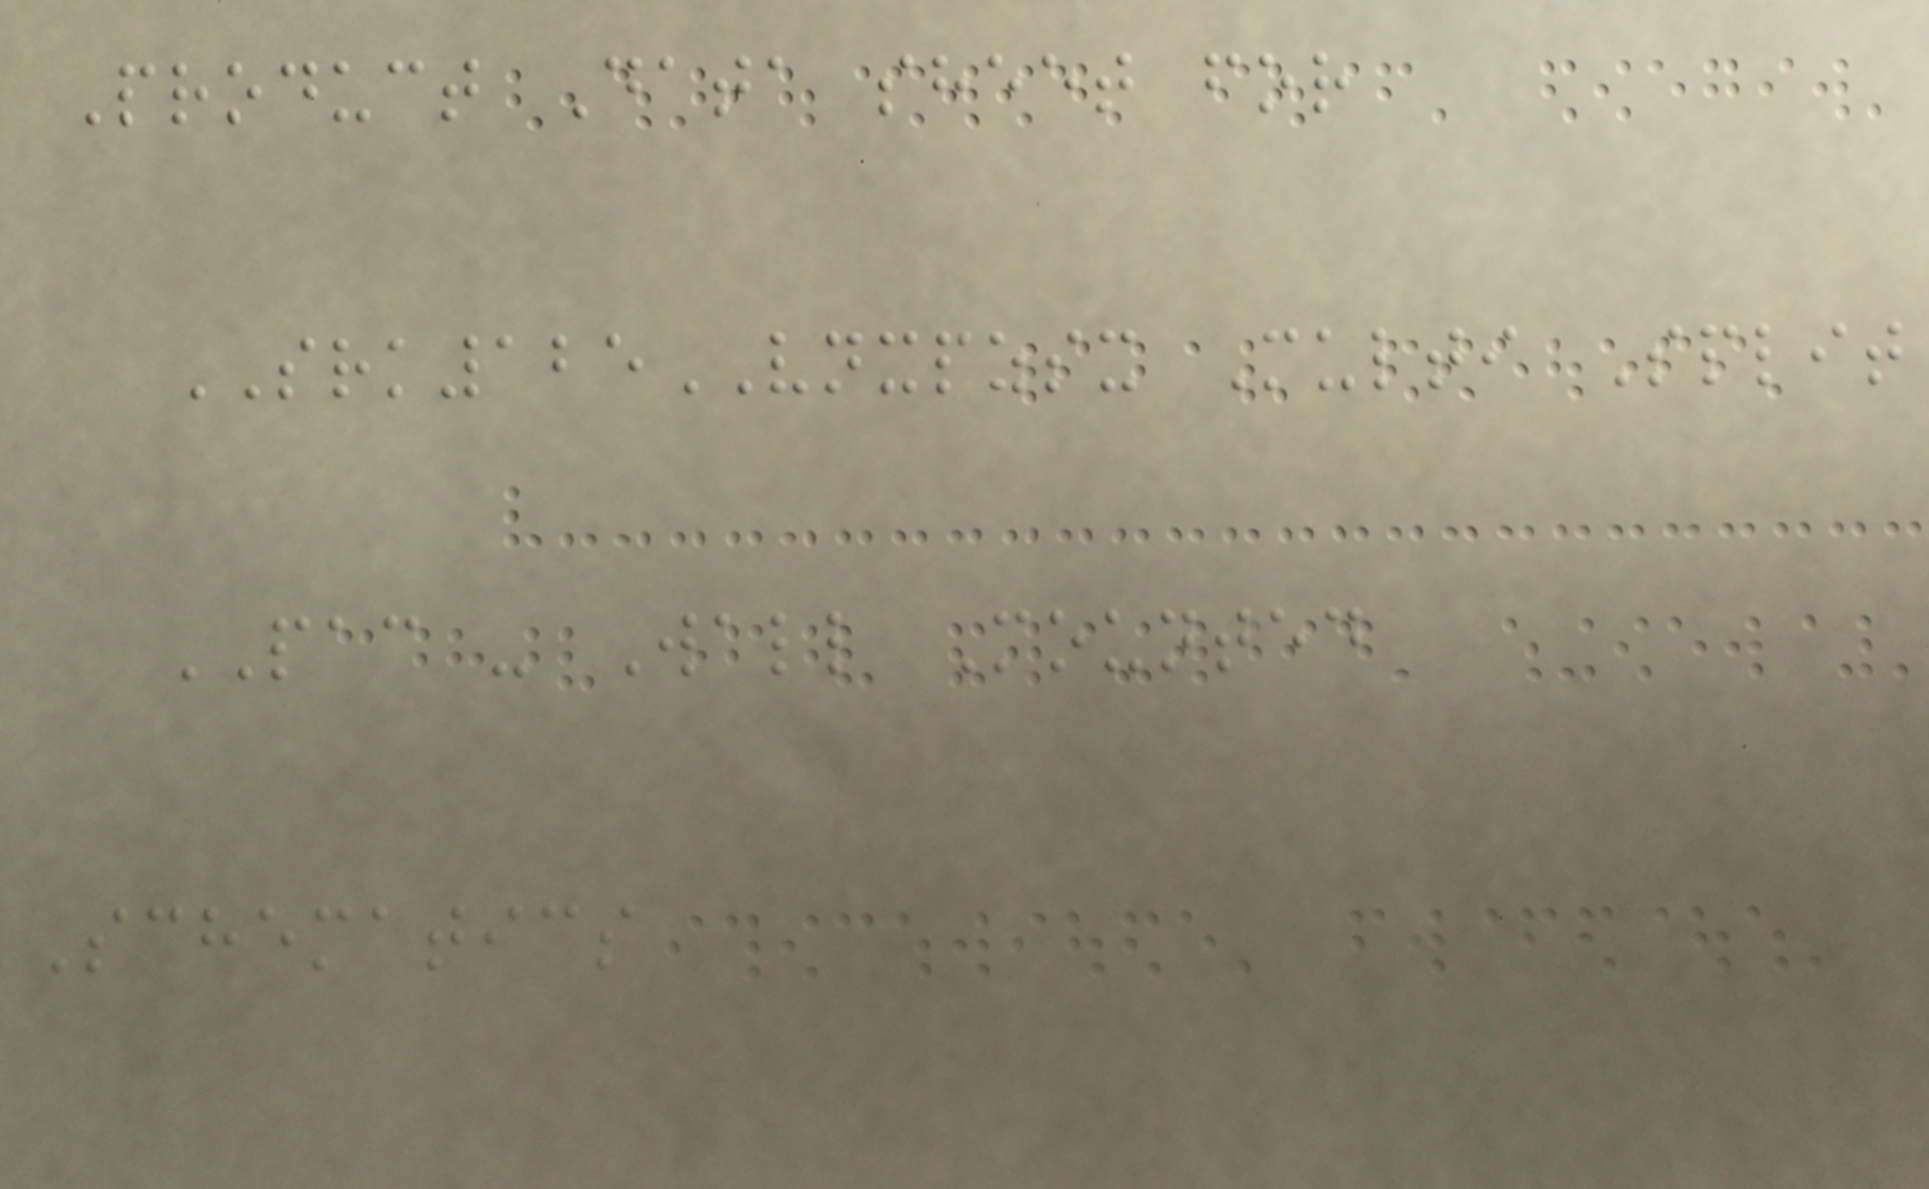Product Data sheet for
SRK125VNXPZSX Multi Split
PAC - Wall Mounted
Schematics
